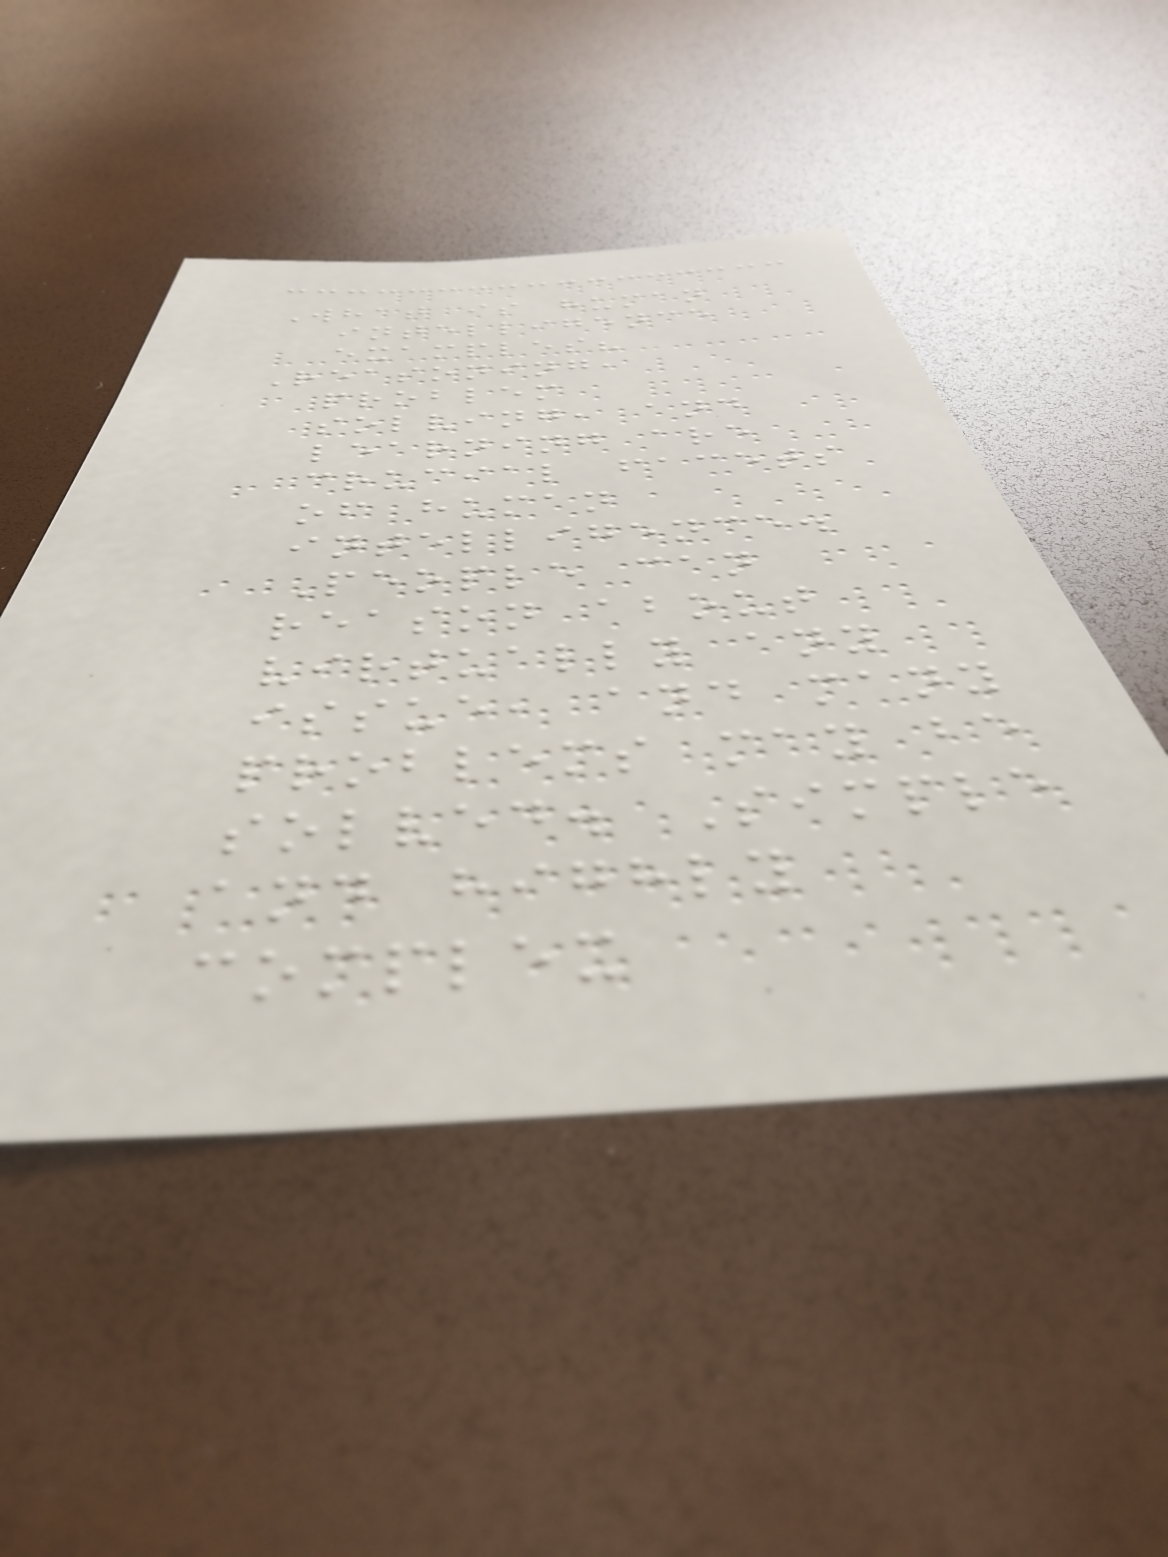What is human
intelligence
examples?
Reasoning,
problem
solving, and
learning are
crucial facets
of human
intelligence.
People can
reason about
virtually any
issue, and many
problems may be
solved. Simple
and highly
complex
